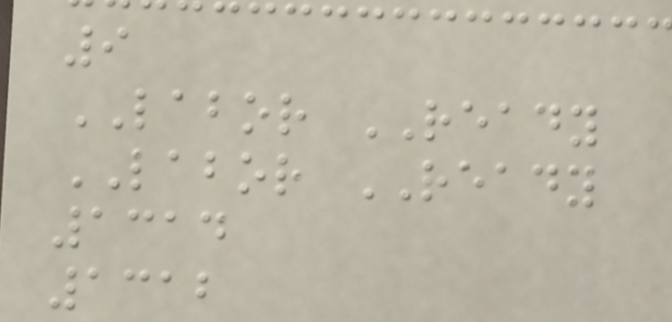9
LABOR READY
LABOR READY
1314
1312
